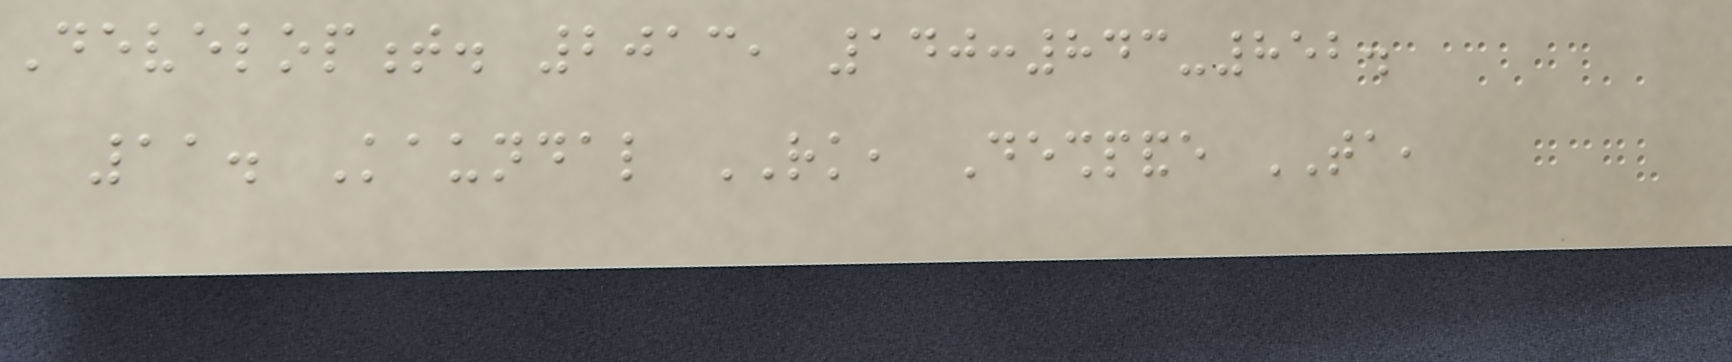Development. 2013, 140:843-852.
11. Kaundal RK, Deshpande TA,
